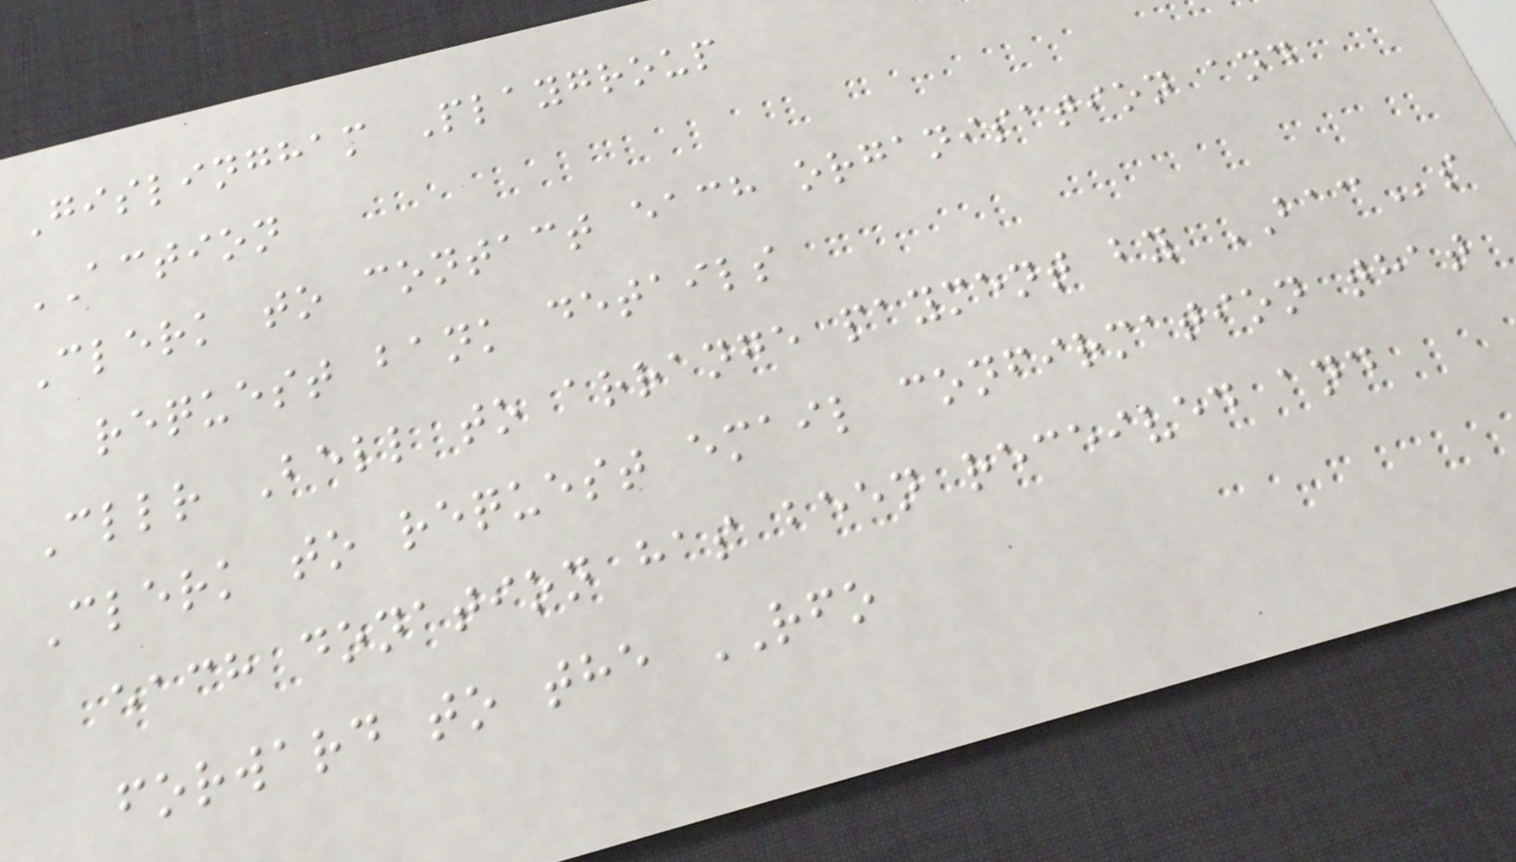Gislingham Playgroup
ACTION
Clerk to contact each organisation and
request bank details
Cllr Bell to arrange payment by BACs
Clerk to request email confirmation that
each donation has been received and
forward to the RFO
